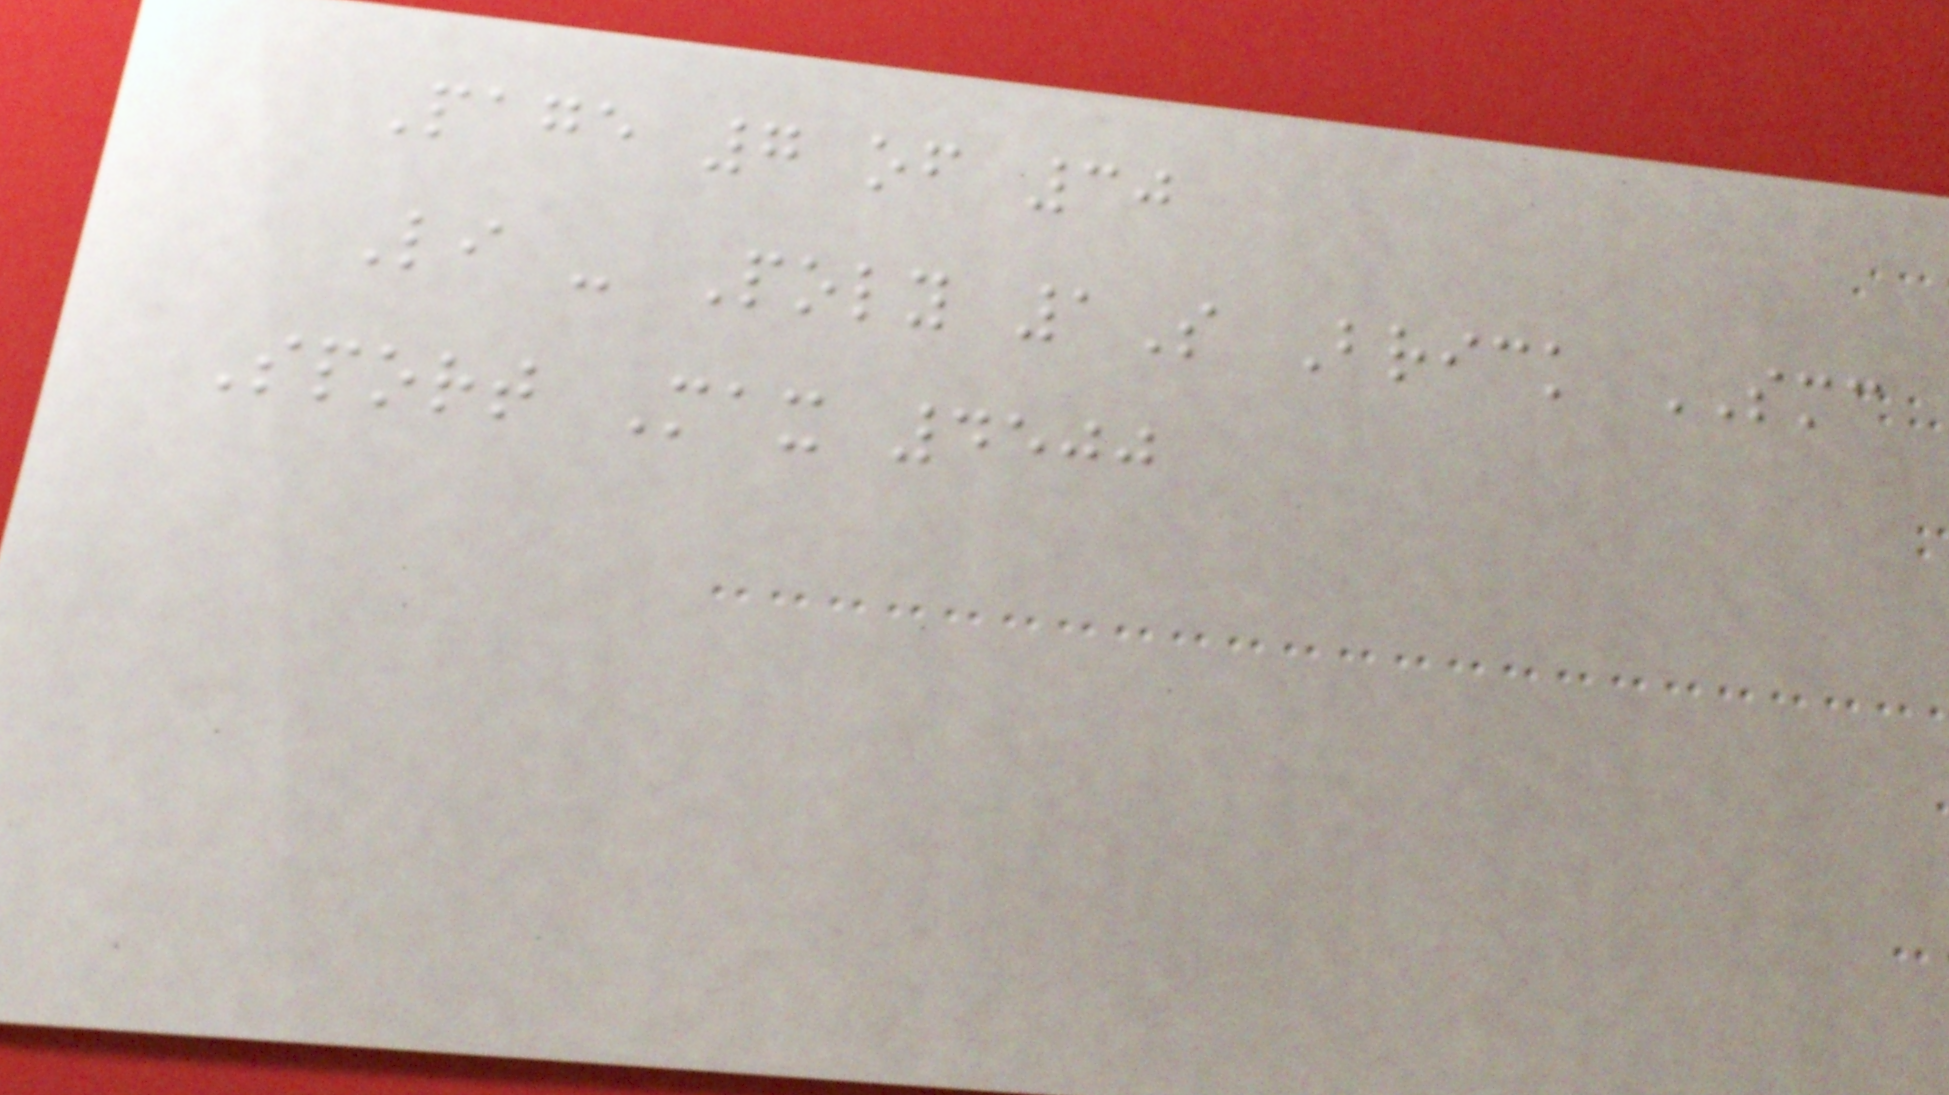Page 7 of 30
Li - Poly 1S Brick SMC
Sport Max 4500
